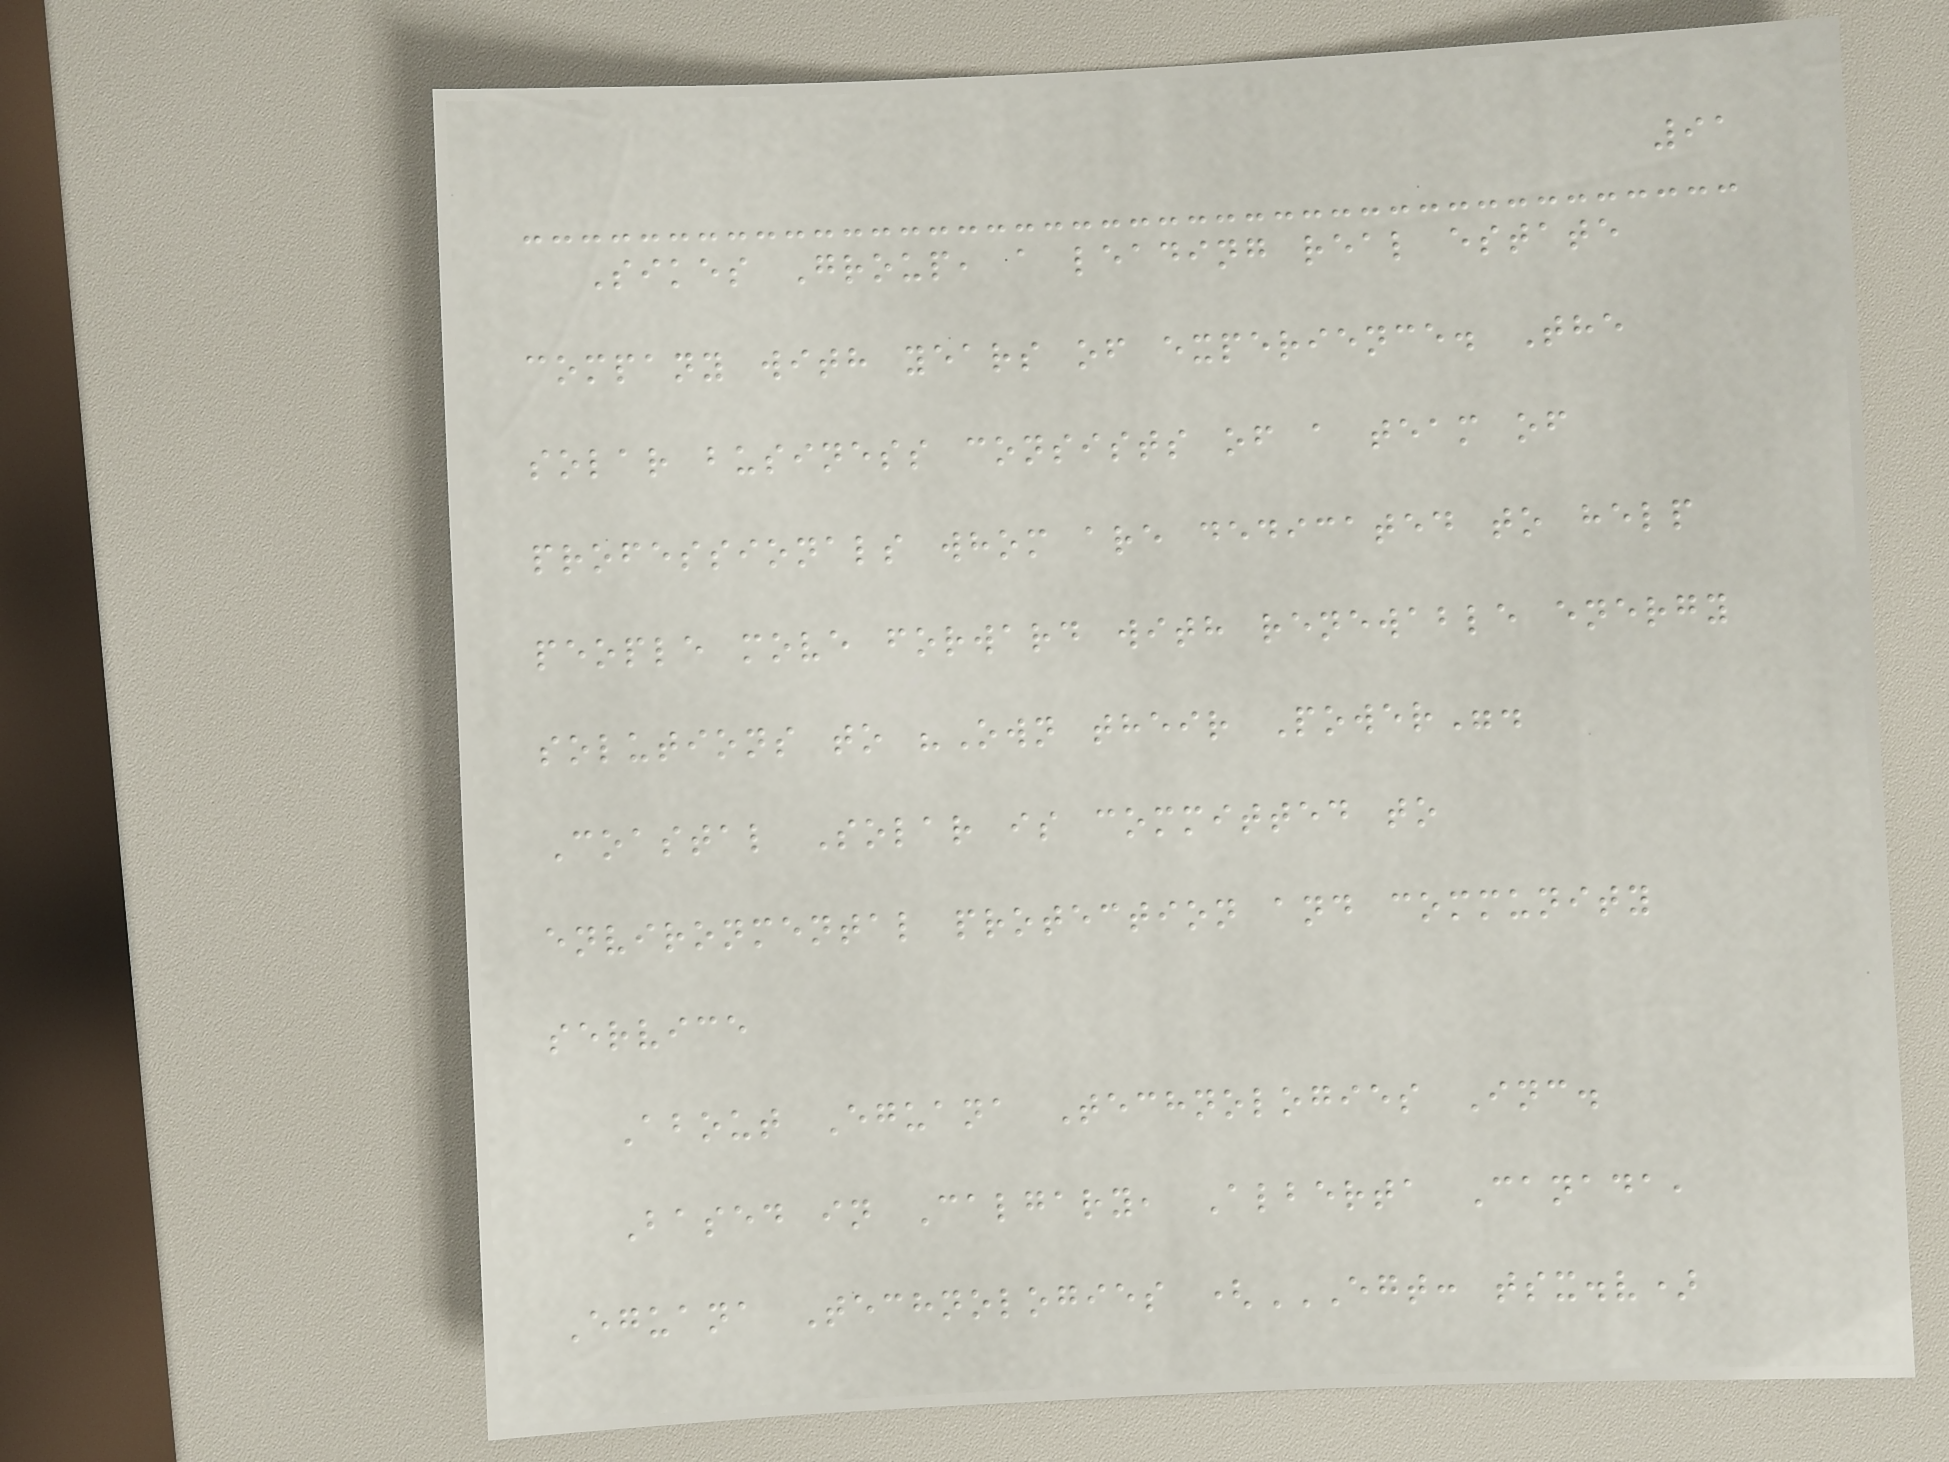91
Sikes Group, a leading real estate
company with years of experience. The
solar business consists of a team of
professionals whom are dedicated to help
people move forward with renewable energy
solutions to "Own their Power".
Coastal Solar is committed to
environmental protection and community
service
About Eguana Technologies Inc.
Based in Calgary, Alberta Canada,
Eguana Technologies (EGT: TSX.V)
